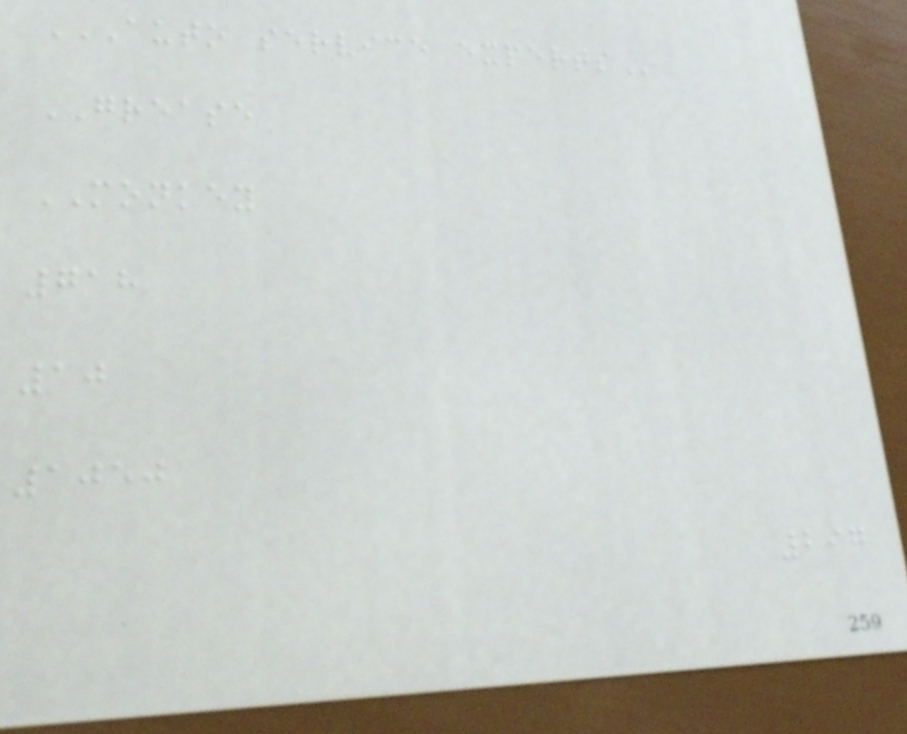AUTO SERVICE EXPERTS
GREASE
MONKEY
718
10
1050
297
